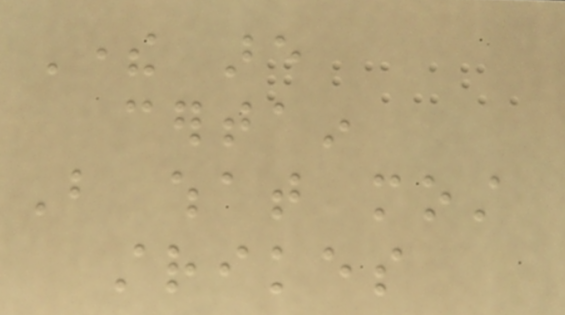There are
certain
But what most
strikes
